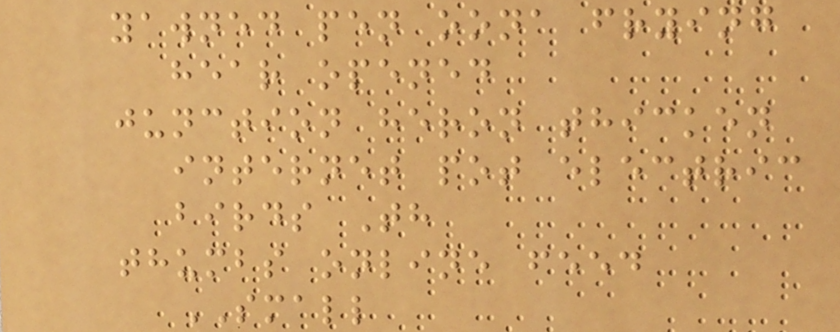yawned pen oona frying
hear opened
junction heron thicken
internet pot electric
birds Th
thumbs online feed
SMALL
